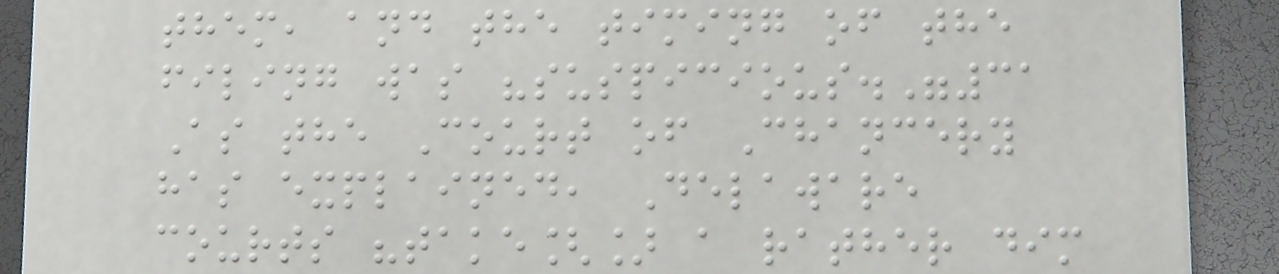them, and the timing of the
filing was "suspicious."31
As the Court of Chancery
has explained, Delaware
courts "take[] a rather dim
